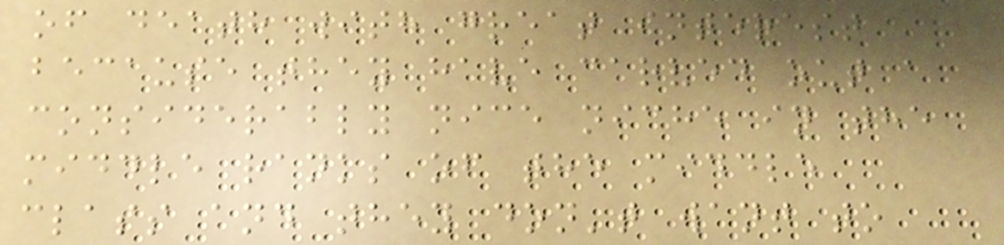of death with great interest
because they have carved out a
considerably nice niche in the
middle ranks of the middle
class and they don't want to
